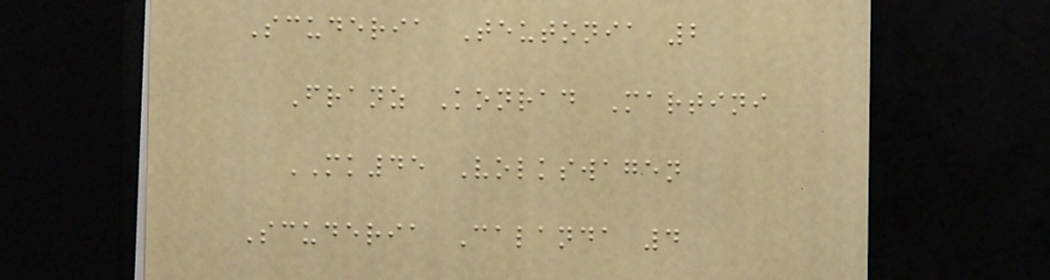Scuderia Teutonia 2
Franz Konrad Martini
MK45 Volkswagen
Scuderia Calanda 4
